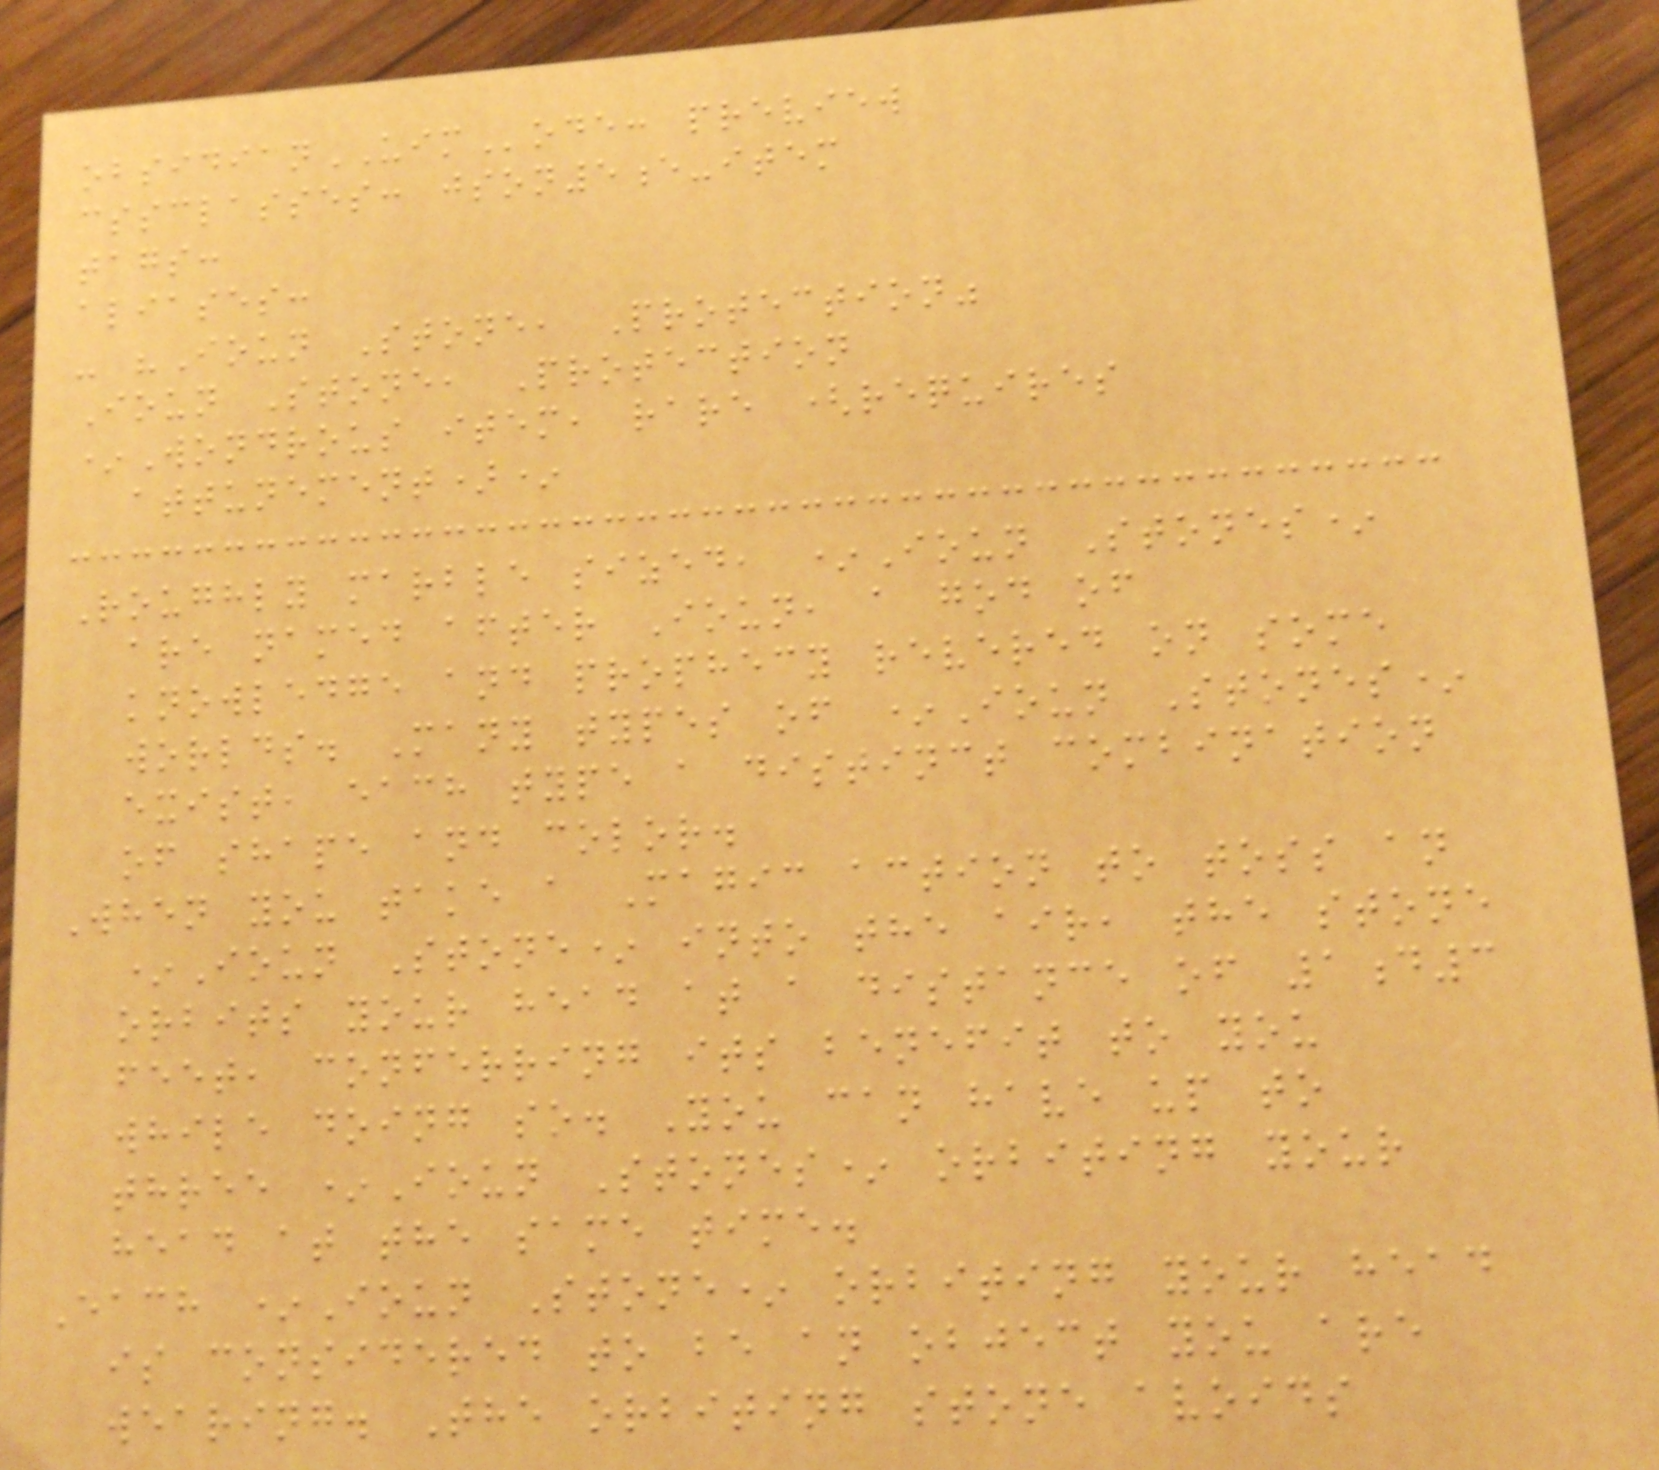obsidianUIMode: preview
cssclasses: json5e-item
tags:
aliases:
- "Ioun Stone, Protection"
Ioun Stone, Protection
*Wondrous item, rare (requires
attunement)*
Roughly marble sized, *Ioun Stones*
are named after Ioun, a god of
knowledge and prophecy revered on some
worlds. Many types of *Ioun Stones*
exist, each type a distinct combination
of shape and color.
When you take a Magic action to toss an
*Ioun Stone* into the air, the stone
orbits your head at a distance of 1d3
feet, conferring its benefit to you
while doing so. You can have up to
three *Ioun Stones* orbiting your
head at the same time.
Each *Ioun Stone* orbiting your head
is considered to be an object you are
wearing. The orbiting stone avoids
